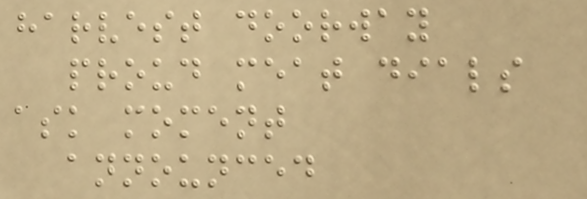harvest doorway
proud meat dials
ask moment
announced
